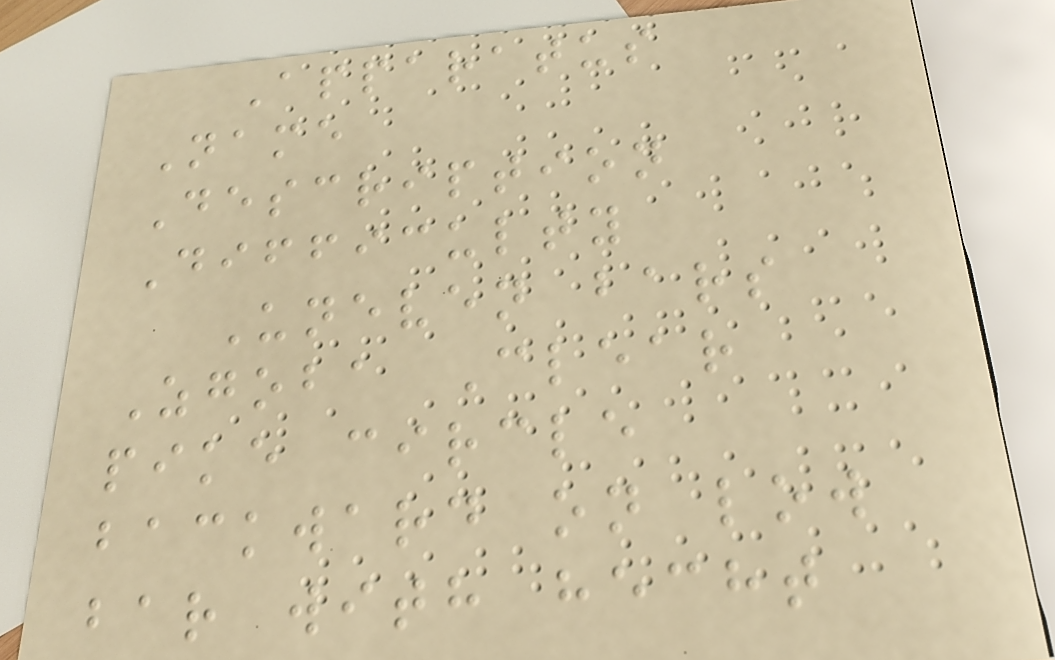Apparatus
Name
Description
Difficulty
Uneven bars
Zgoba Clear
pike circle
backward on low
bar with hecht
